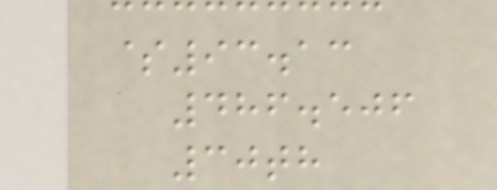$93.13
486.506
30th
